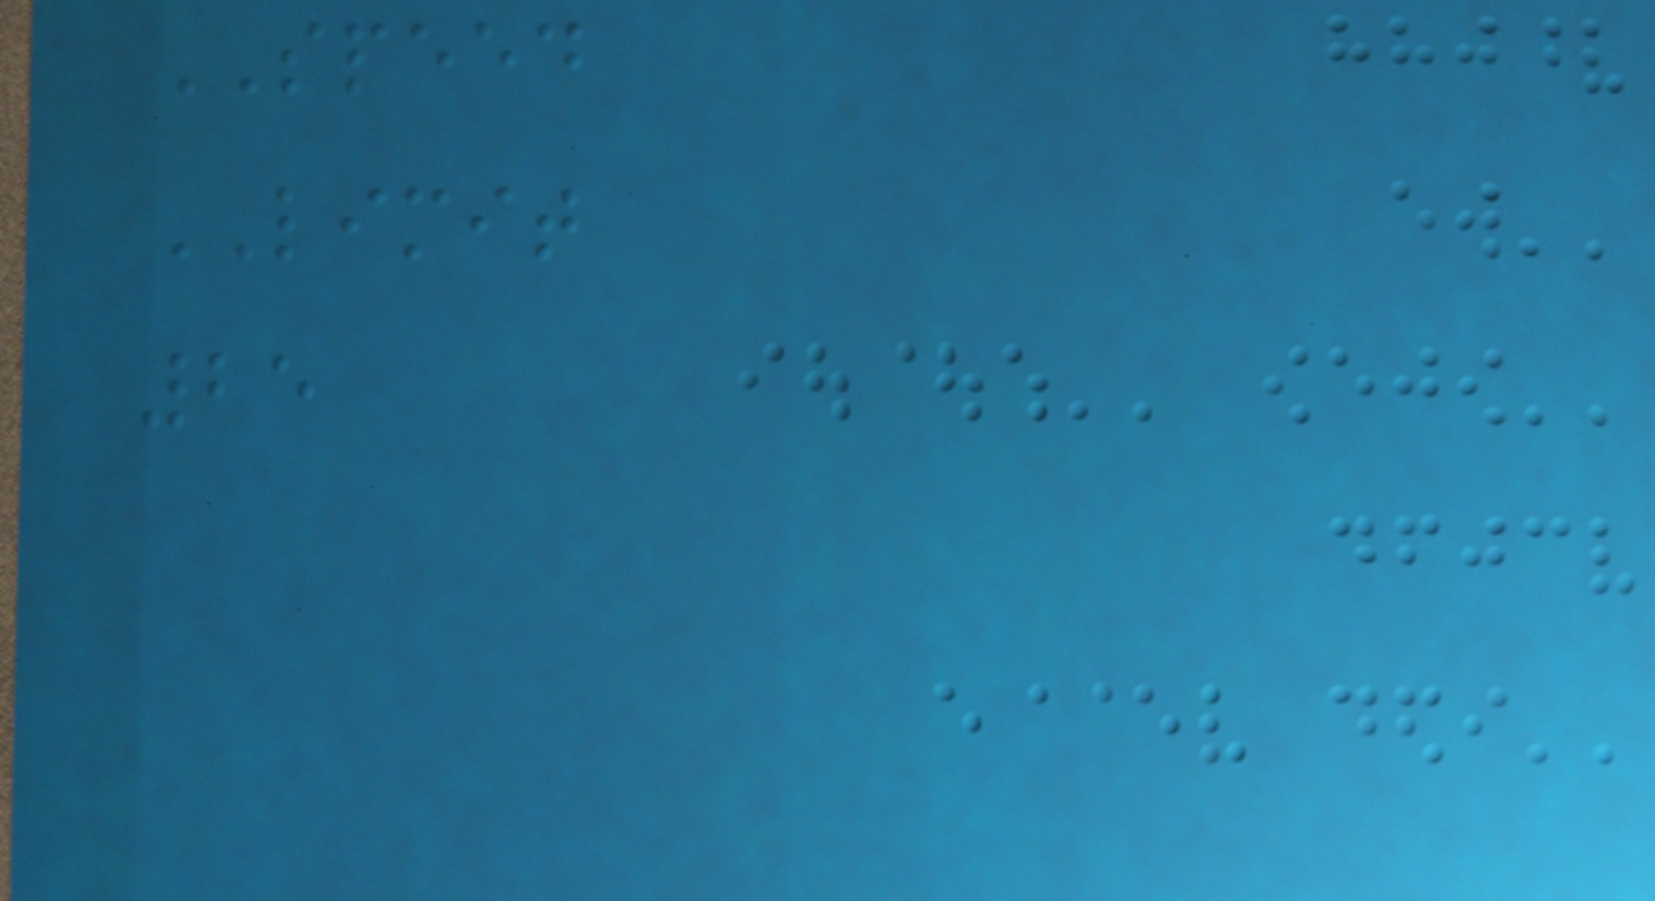SPEED
LIMIT
25
